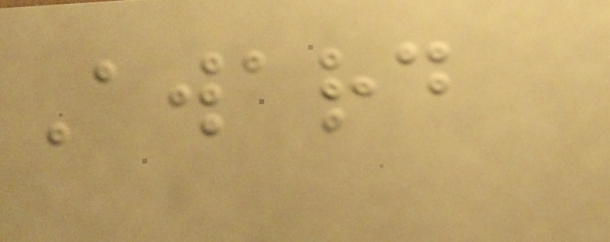Award
